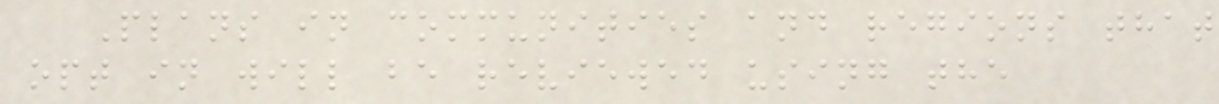Plans in communities and regions that
opt in will be reviewed using the
